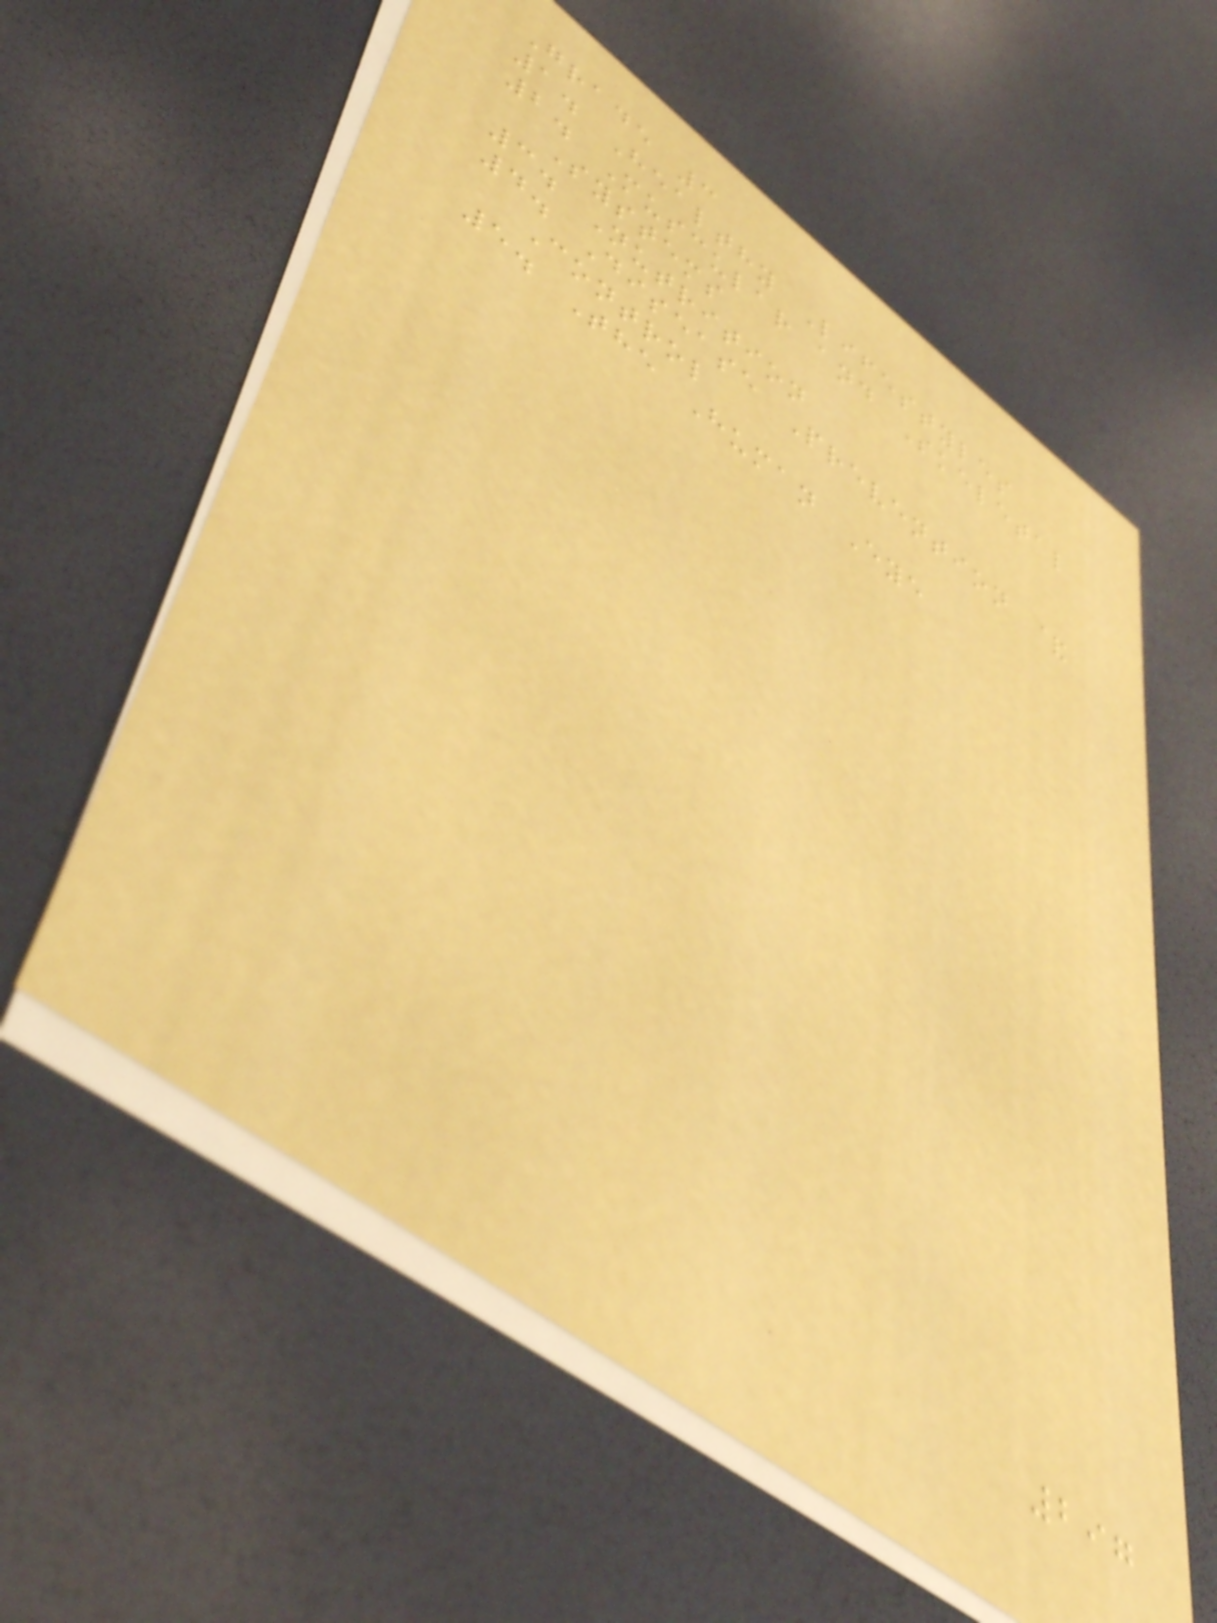Grade 3
1. Healthy Lifestyles
2. Muscular and Skeletal
Systems
3. Nutrition
4. Disease Prevention &
Control
5. The Human Eye
297
